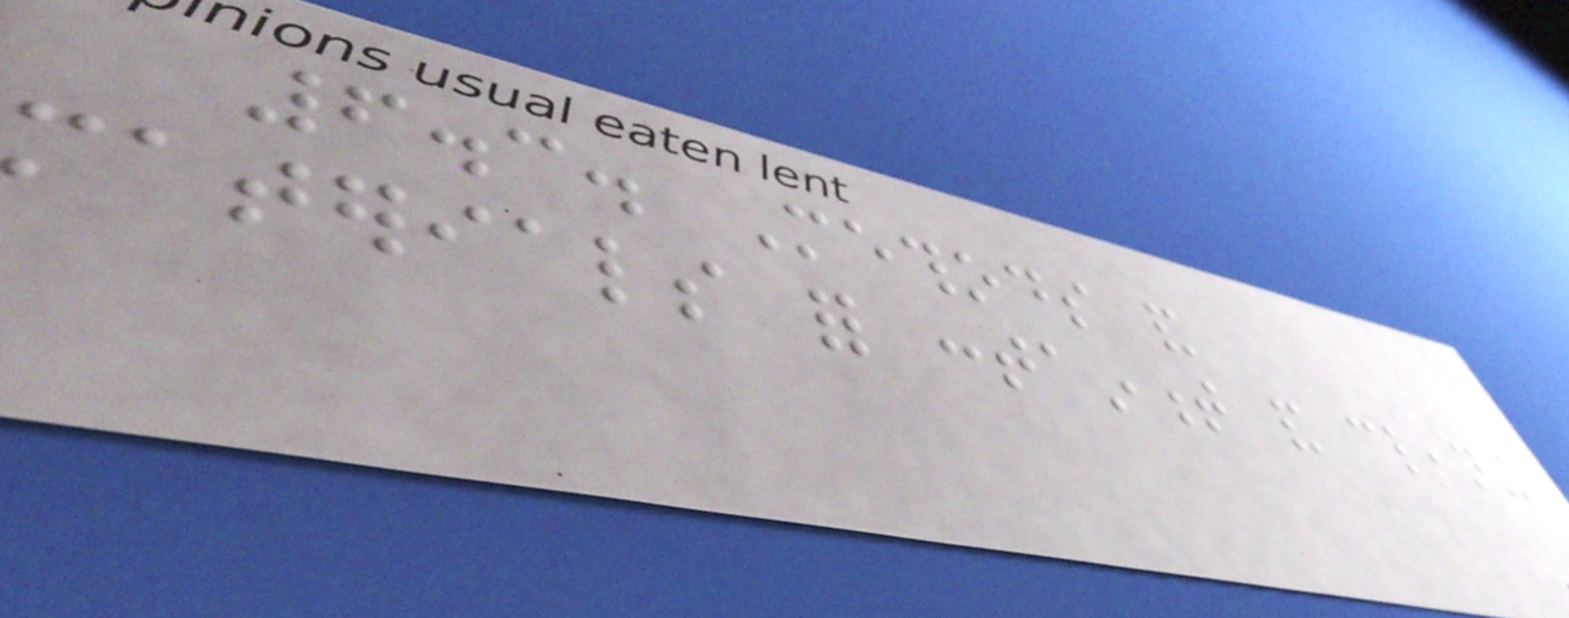6.3. Methods and
materials for containment and cleaning
